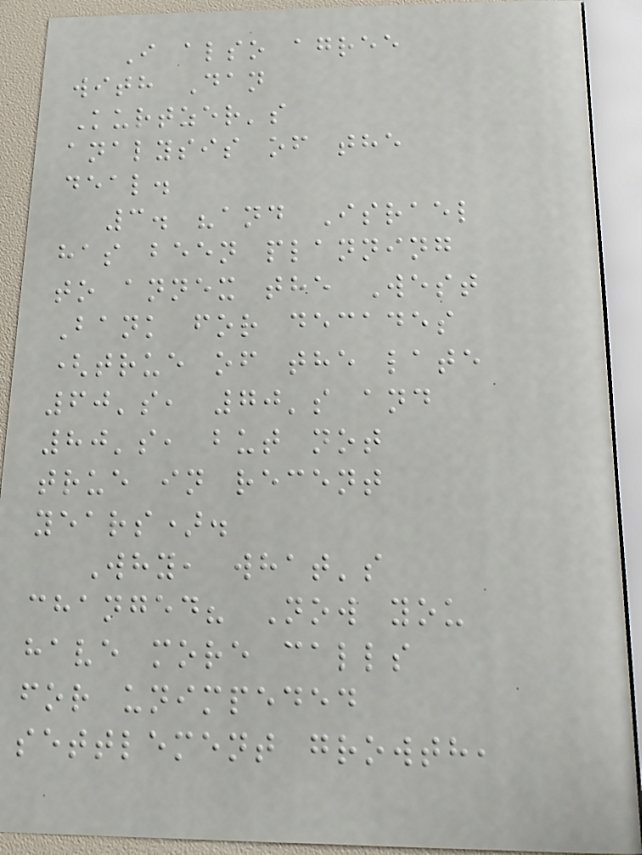I also agree
with Dan
Kurtzer's
analysis of the
deal.
3. "and Israel
has been planning
to annex the West
Bank for decades
(true of the late
60's, 70's and
80's, but not
true in recent
years).
Why, what's
changed? Now you
have more calls
for unimpeded
settlement growth,
